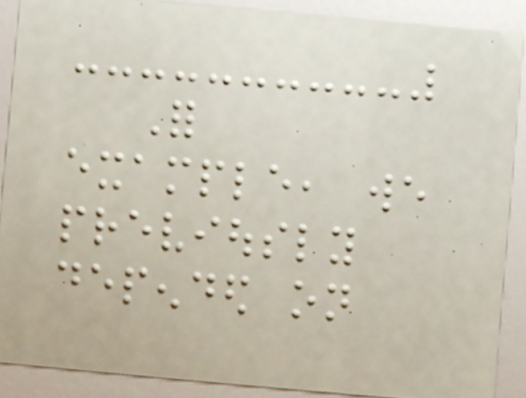For
example, we
previously
depended on
